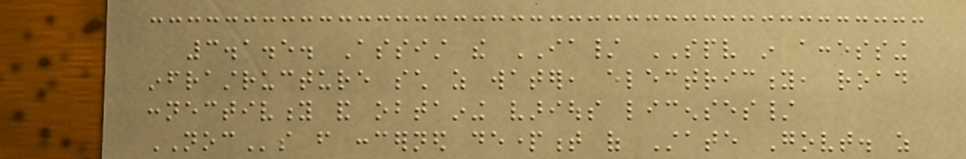3.1.5. Assist the IA/ SPV in accessing
infrastructure such as water, electricity, road
connectivity and obtaining various licenses/
NOCs from concerned department of State Govt. as
